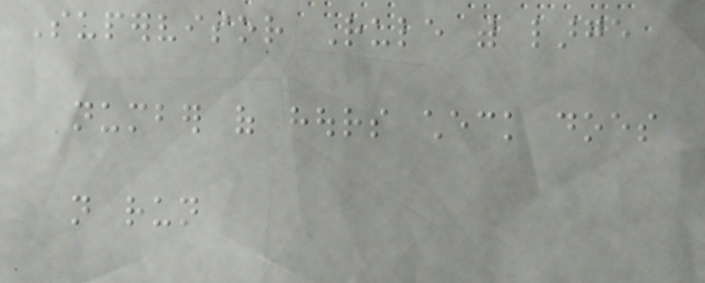Supervisor Rule with large
number of hours check does
not run
